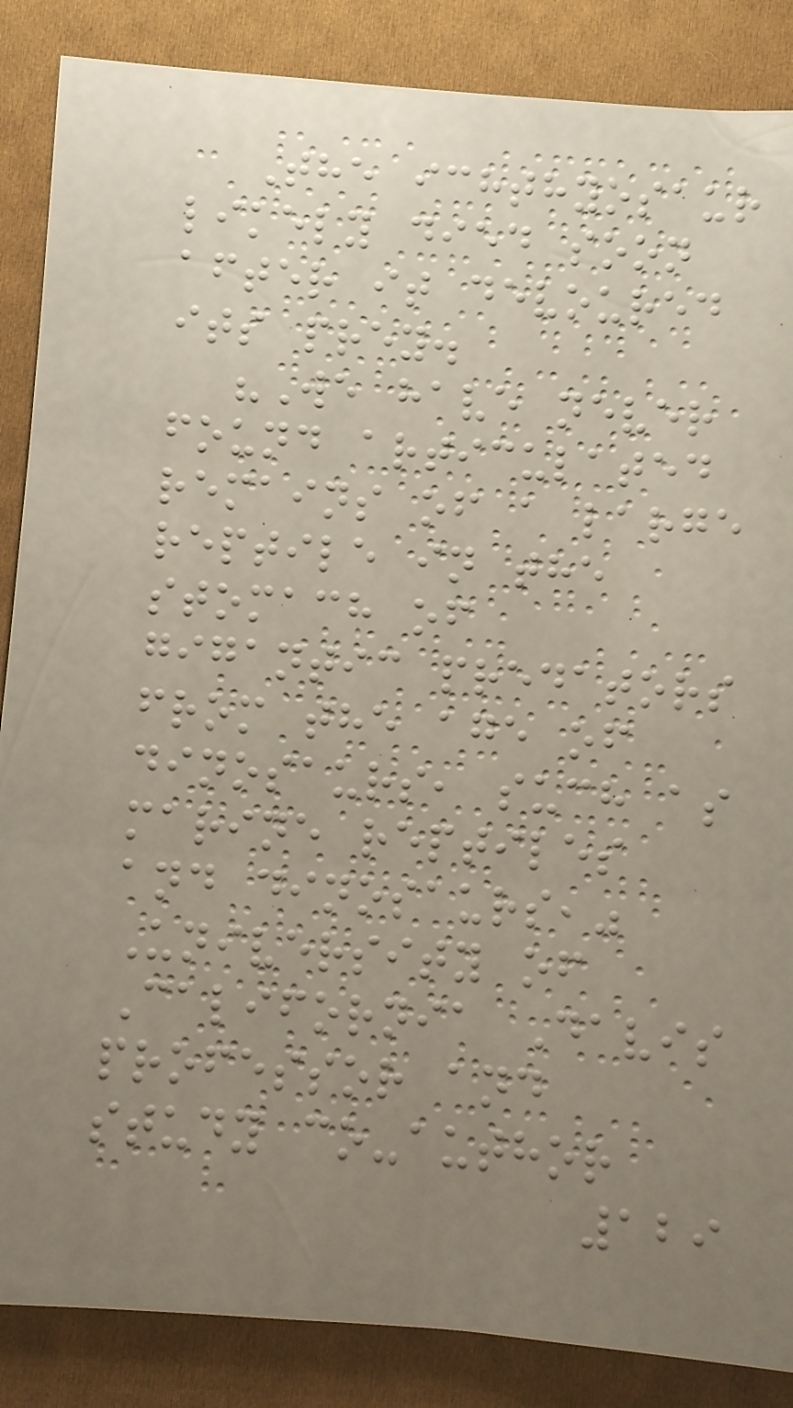The ichthyosaur
likely died soon
after it devoured
its prey.
"We have never
found articulated
remains of a large
reptile in the
stomach of
gigantic predators
from the age of
dinosaurs, such as
marine reptiles
and dinosaurs,"
University of
California Davis
professor and
study co-author
129
